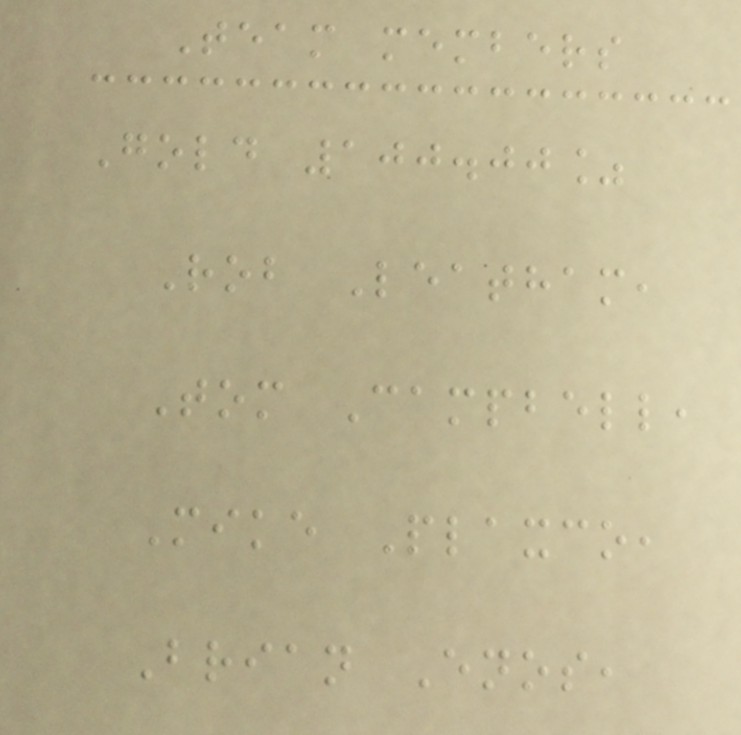Team members
Gold 100.00%
Rob Leatham,
Tom Campbell,
Mike Plaxco,
Brian Enos,
